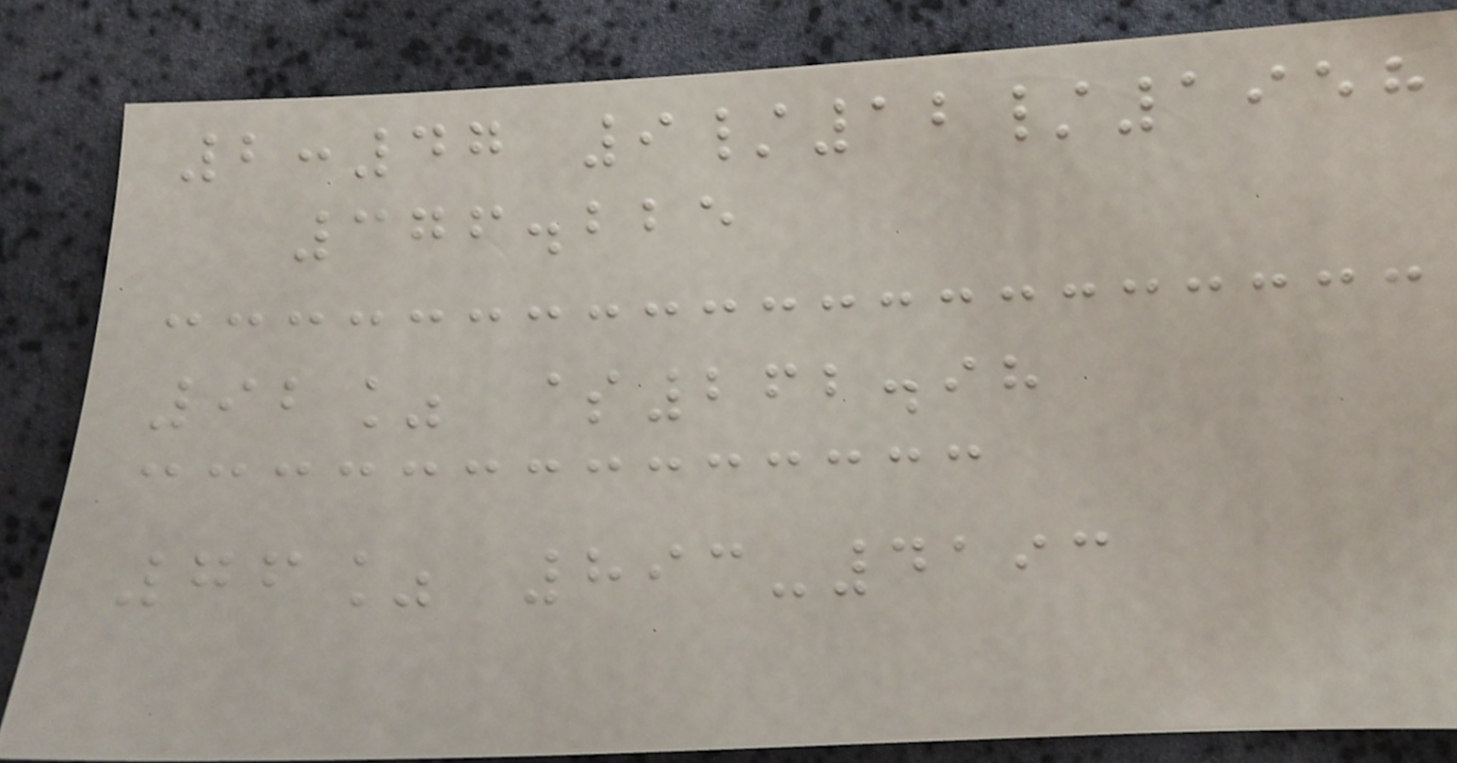2:47 9/12/1958
376.225
92% $262.98
76% 893-4193
